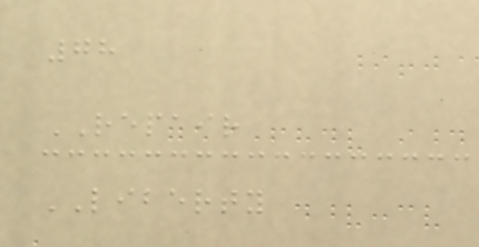78
REPAIR
LIBERTY
